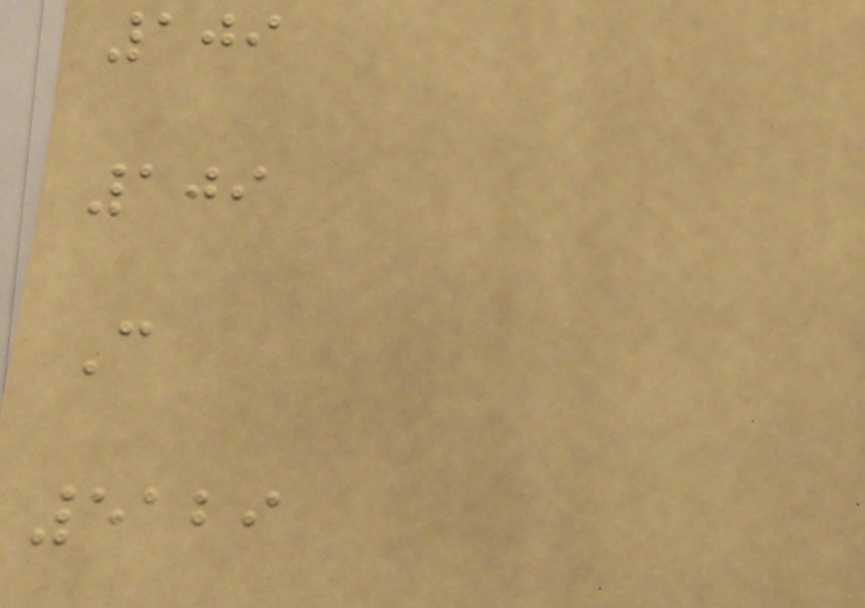109
109
C
5129
